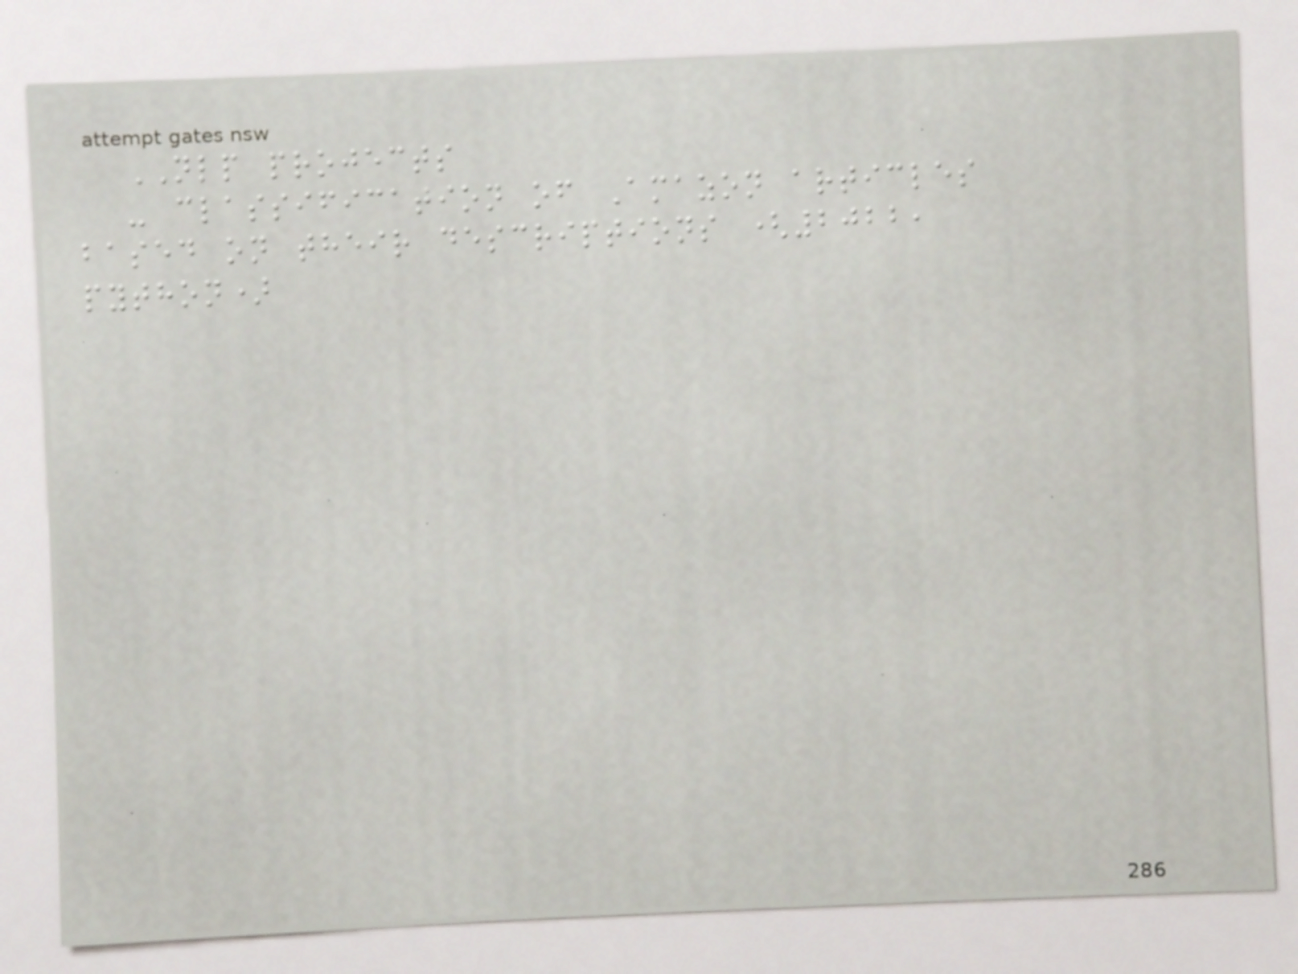NLP projects
- classification of Amazon articles
based on their descriptions (2022,
python)
